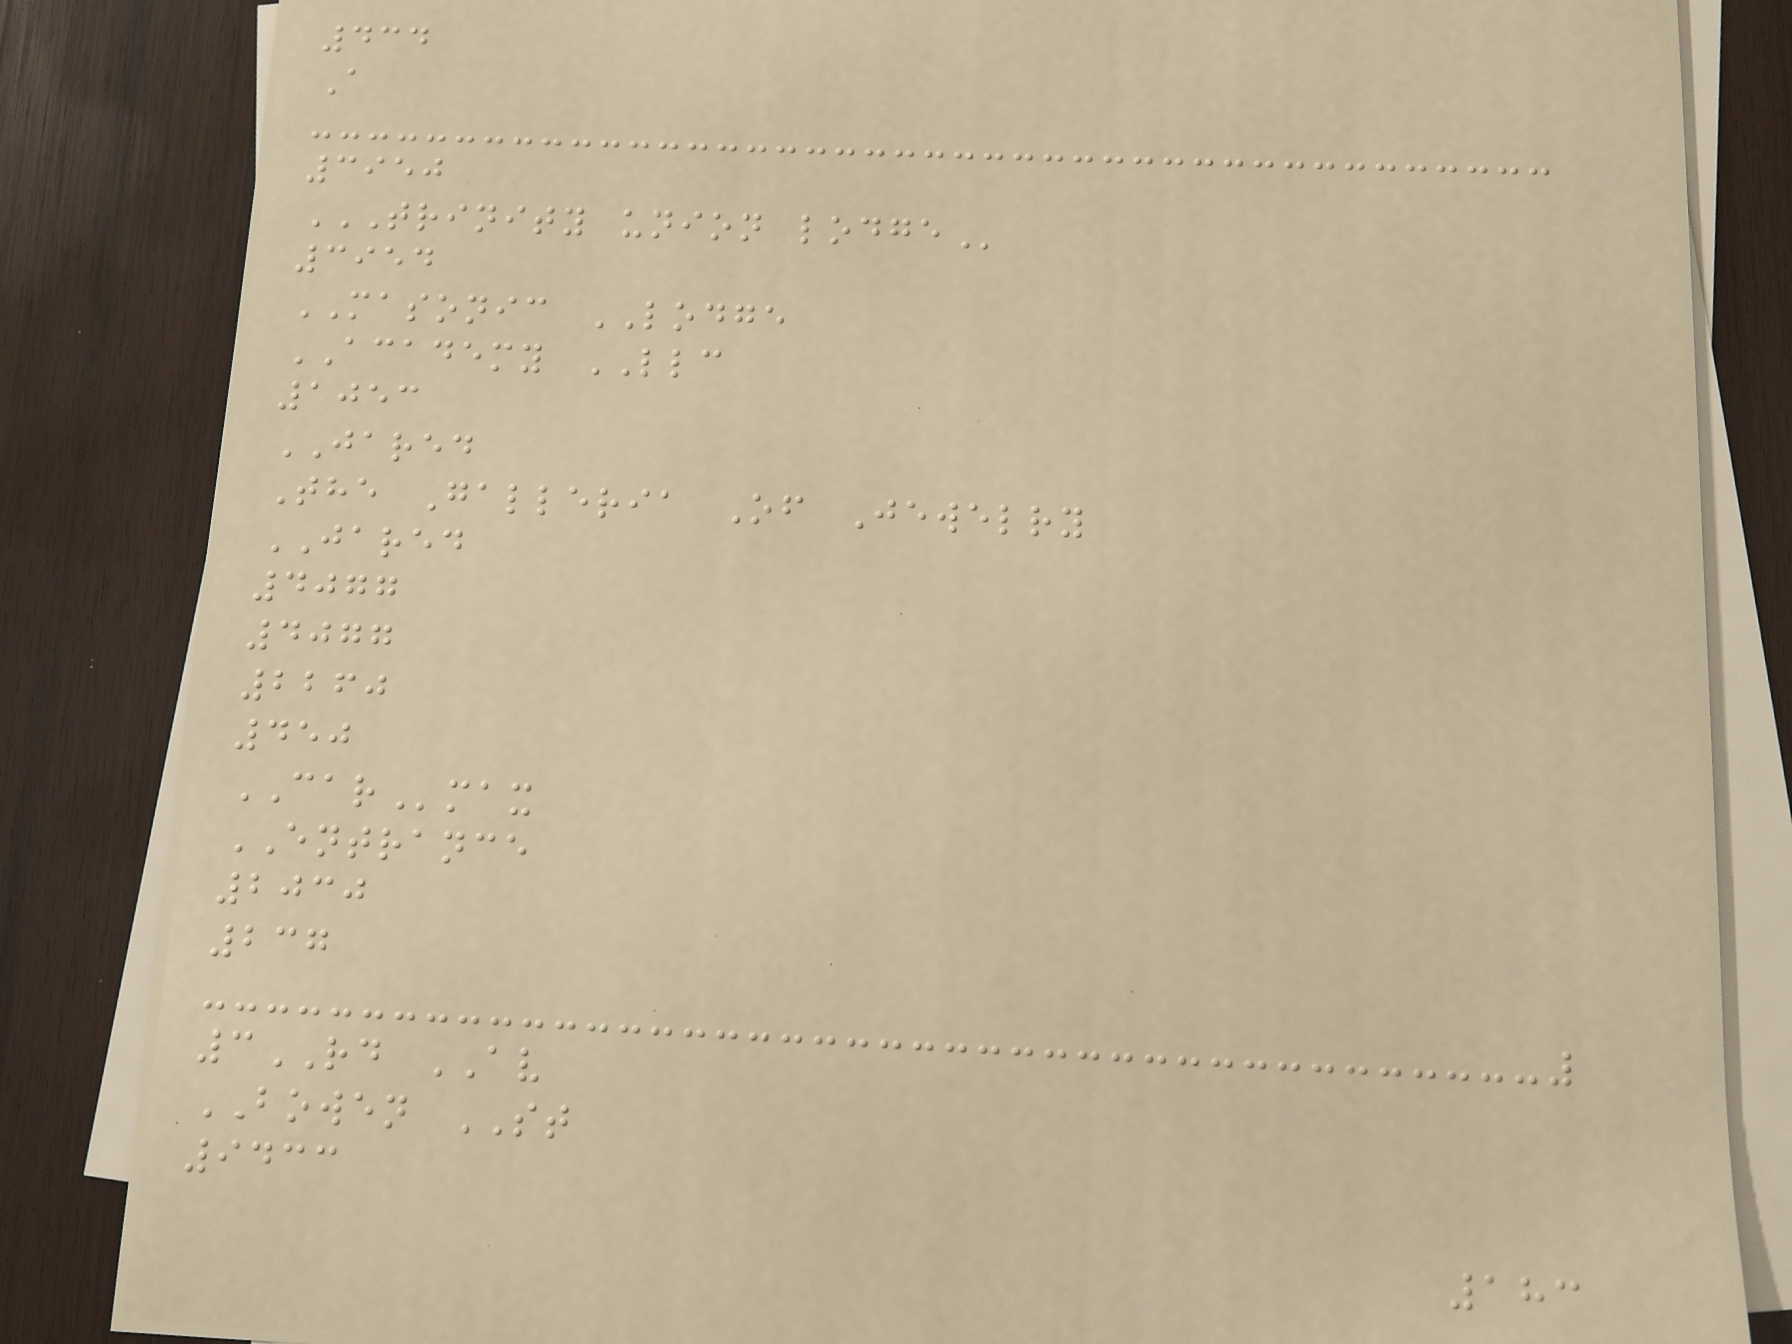434
A
3950
TRINITY UNION LODGE
3954
MASONIC LODGE
ACADEMY LLC
1053
JARED
The Galleria Of Jewelry
JARED
4077
4077
2260
450
CARmax
ENTRANCE
2030
237
3RD AV
BOWEN ST
9433
183
